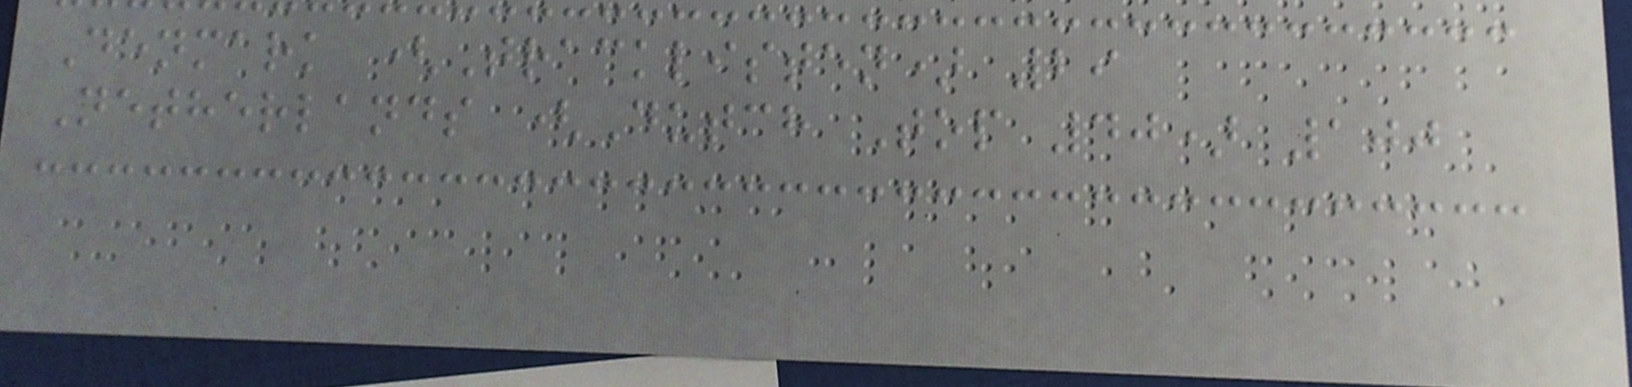Denmark (Tracklisten) 29
Netherlands (Dutch Top 40) 100
